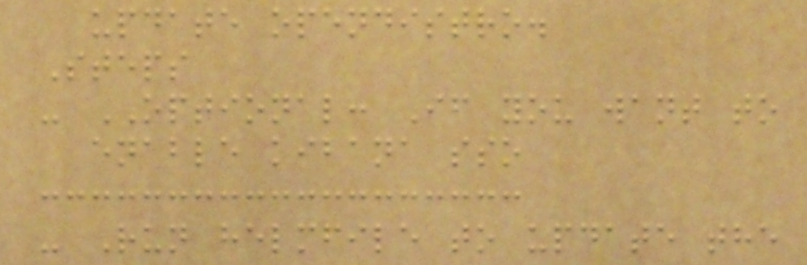update opendistro.
Steps
- OPTIONAL: If you want to
enable kibana sso
- Run helmfile to update the
